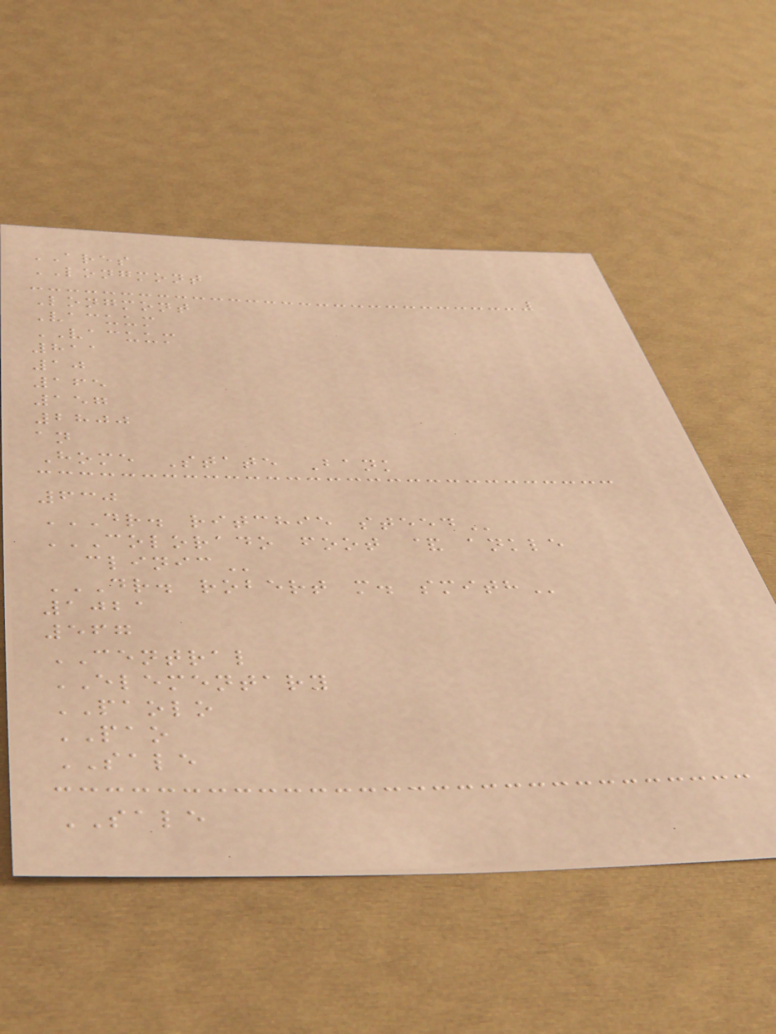ARES
LONGMONT
Longmont
Vacuum
VACUUM
811
10
165
157
2800
an
Home State Bank
630
DR. RITCHIE STEED
COLORADO FOOT & ANKLE
CLINIC
DR. ROBERT M. SMITH
1021
567
CENTRAL
ELEMENTARY
PAOLO
PAO
SALE
SALE
